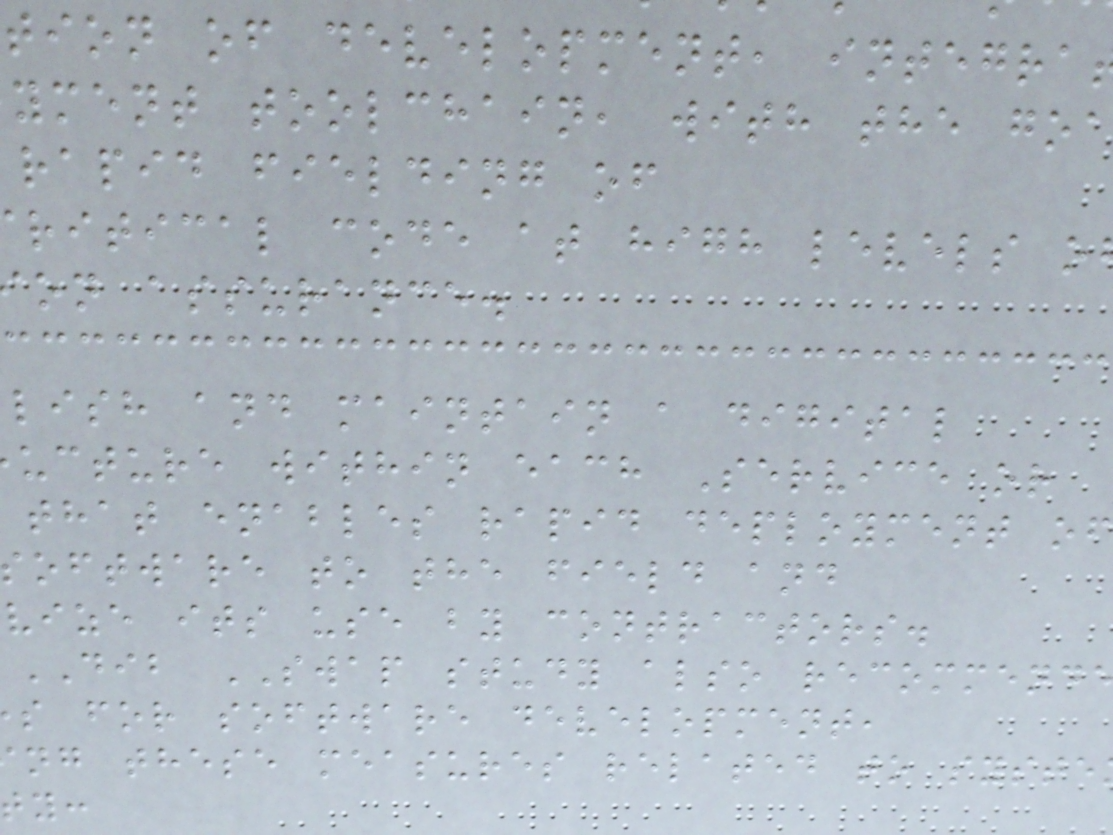tion of development, integra
yment toolchain, with the goa
rapid fielding of
ritical code at high levels o
on assurance.
lish and maintain a digital
ucture within each Service or
that enables rapid deployment of
oftware to the field and
vize its use by contractors.
DIB SWAP study also recommend
s for software development,
ng these measures related to syste
